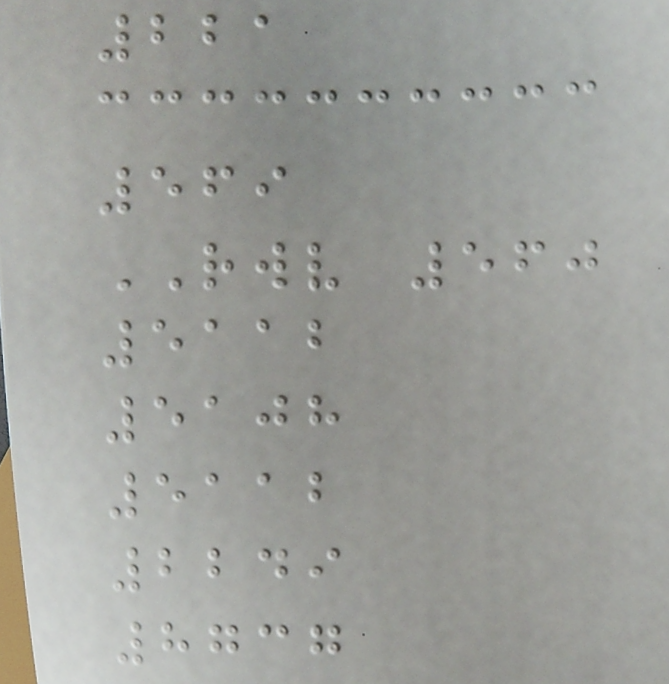221
569
RWV 560
5112
5108
5112
2249
8737
